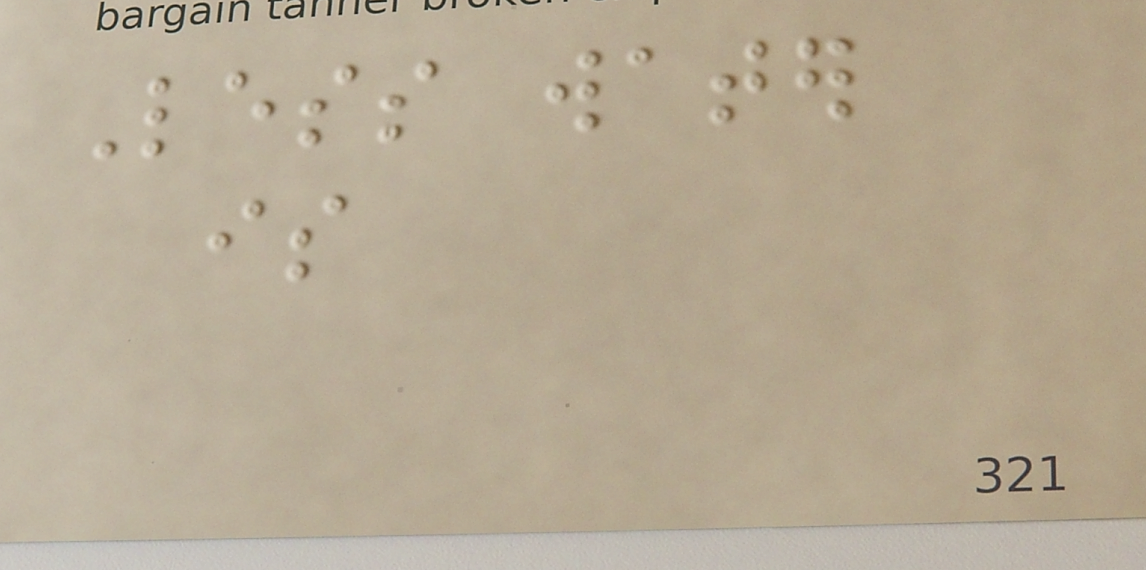Less water
is
